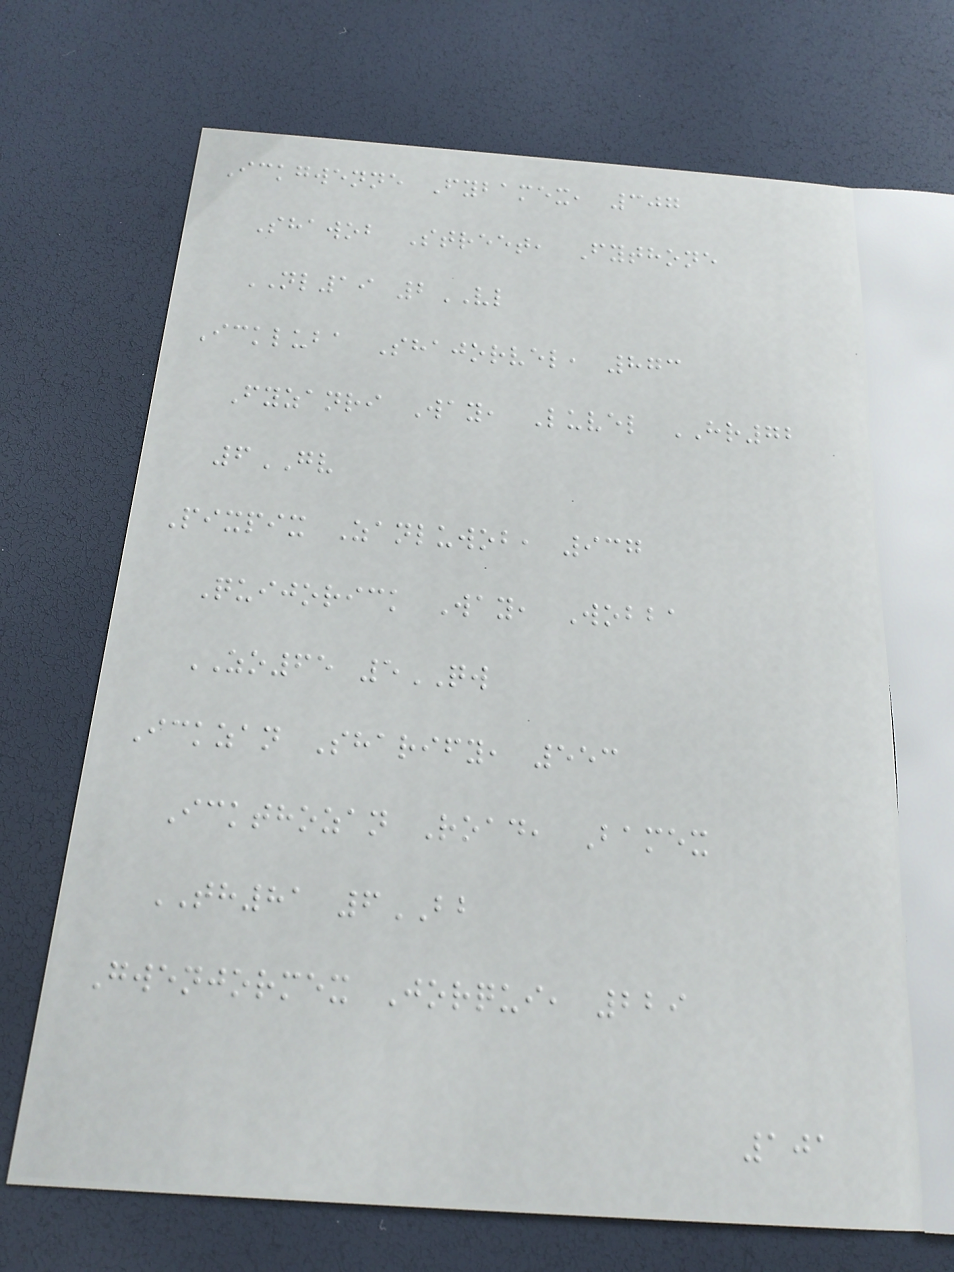Ickgwenne Fybamex, 307
Shawob Street, Fythone
NL19 2VL
Ickluba Shajorvel, 873
Fyzanri Way, Luvel HR72
6GV
Pixpix Zanluwob, 937
Quijorick Way, Wobba
ZO65 5QW
Ickzan Sharify, 553
Ickthozan Road, Bamex
TH81 6BB
Gwenjormex Jorqui, 229
101
